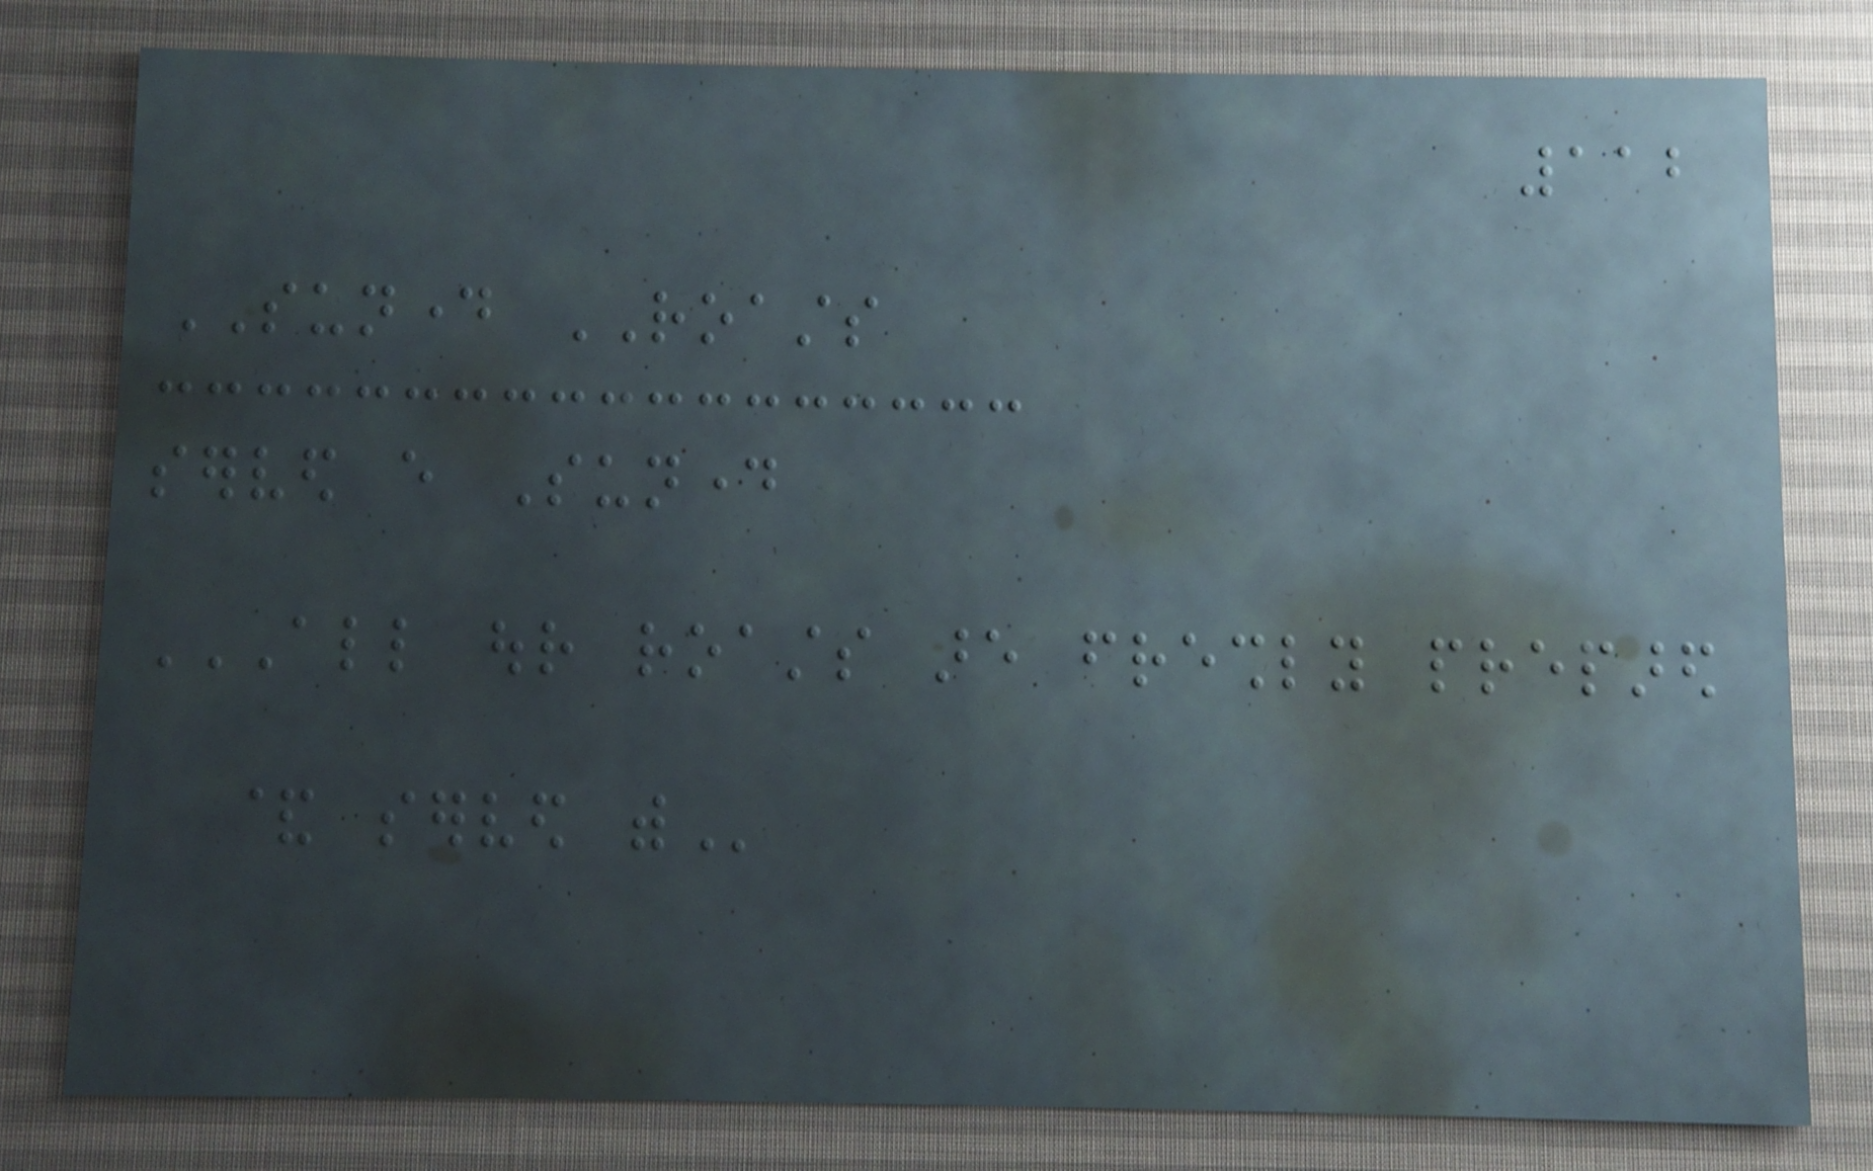112
SUNDAY ROASTS
served every Sunday
ALL OUR ROASTS ARE FRESHLY PREPARED
& SERVED WITH
